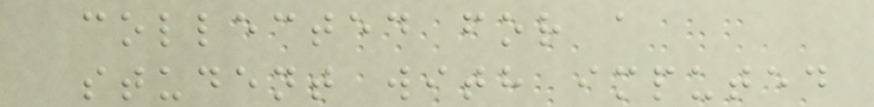collected for a
student with imputed
